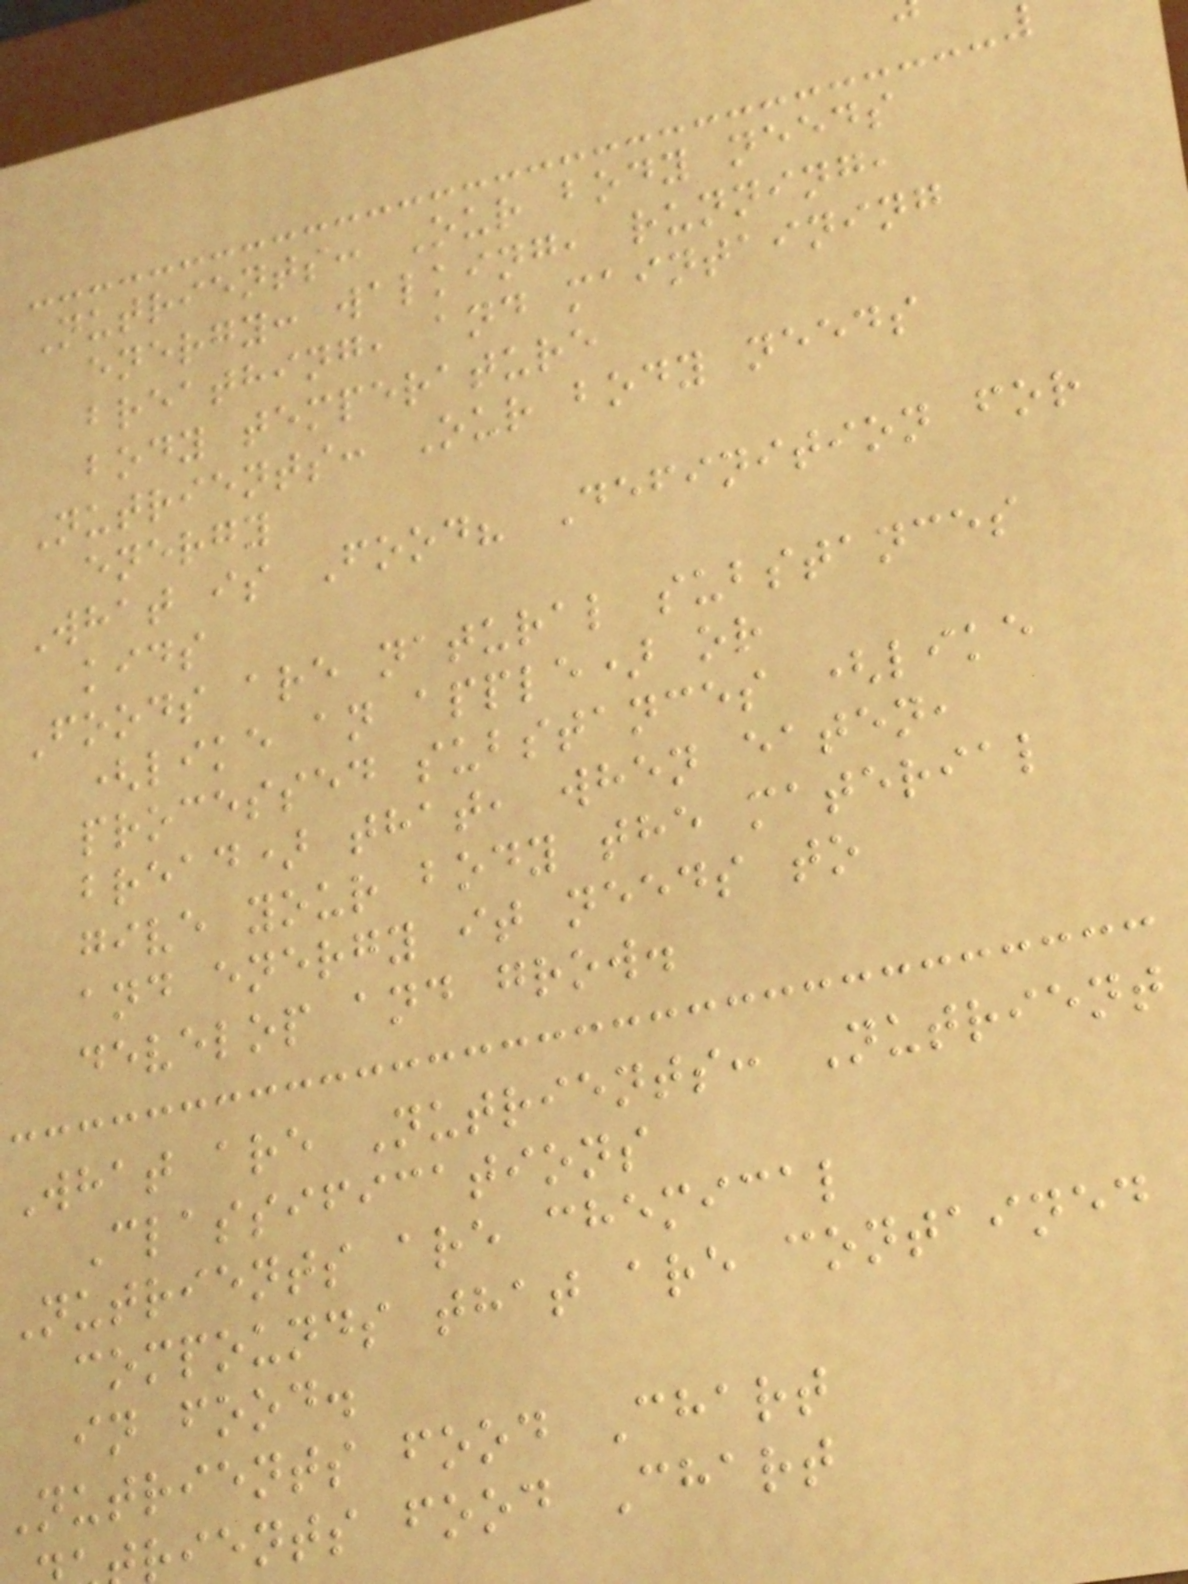Nutrients: Our body needs
energy: walking, running,
breathing, and maintaining
body temperature
Nutrients: Our body needs
energy
What is Food? Definition for
kids
Foods are natural substances
(like an apple) or
processed substances (like
bread) that, when eaten,
give your body the material
and energy it needs to
develop and grow.
What are Nutrients: Nutrient
Classifications
Nutrients are chemical
compounds that are contained
in food.
Nutrients food Chart
rients food Chart
